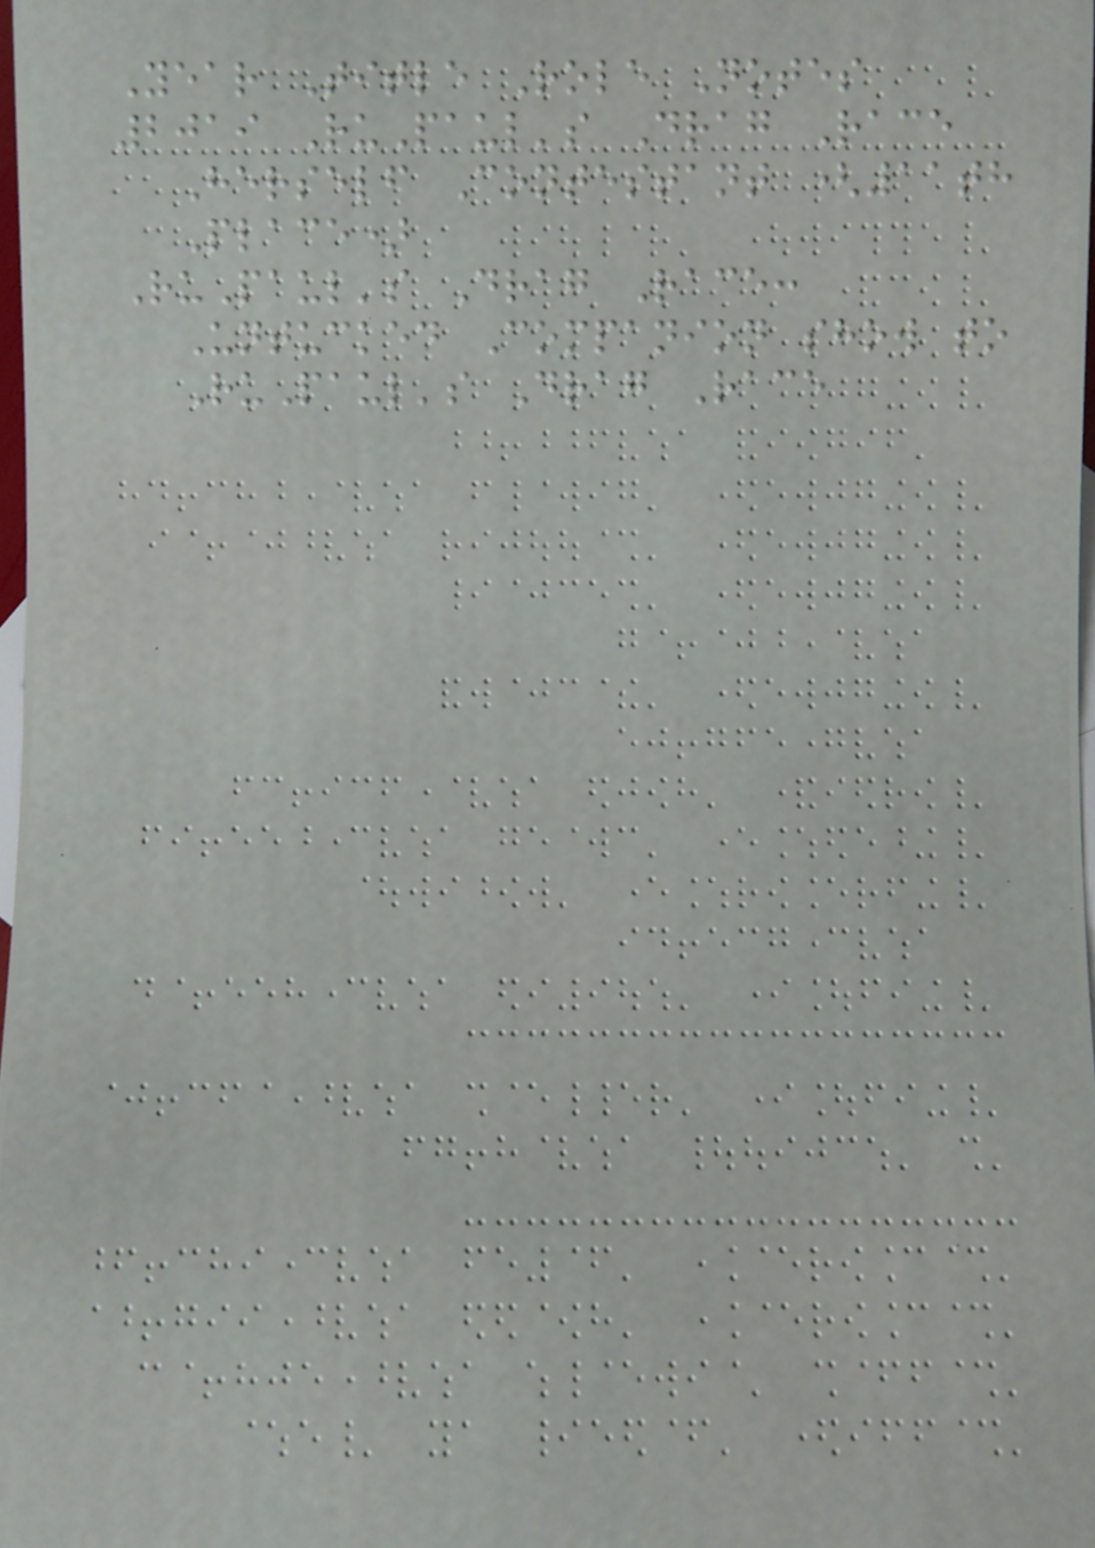Year Title Role Notes
2019 RuPaul's Drag Race
Herself Contestant (11th
Place)
RuPaul's Drag Race:
Untucked Companion show to
RuPaul's Drag Race
